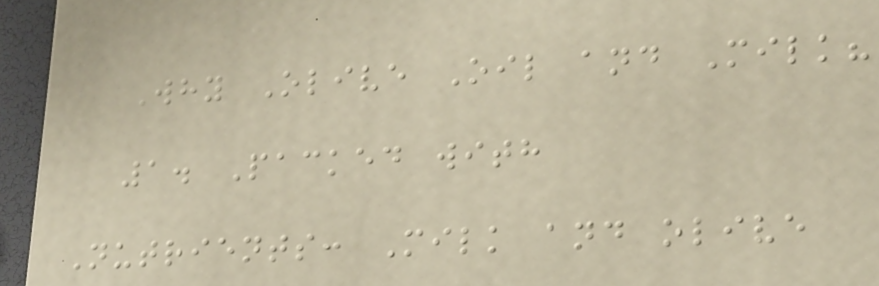Why Olive Oil and Milk?
1. Packed with
Nutrients: Milk and olive
